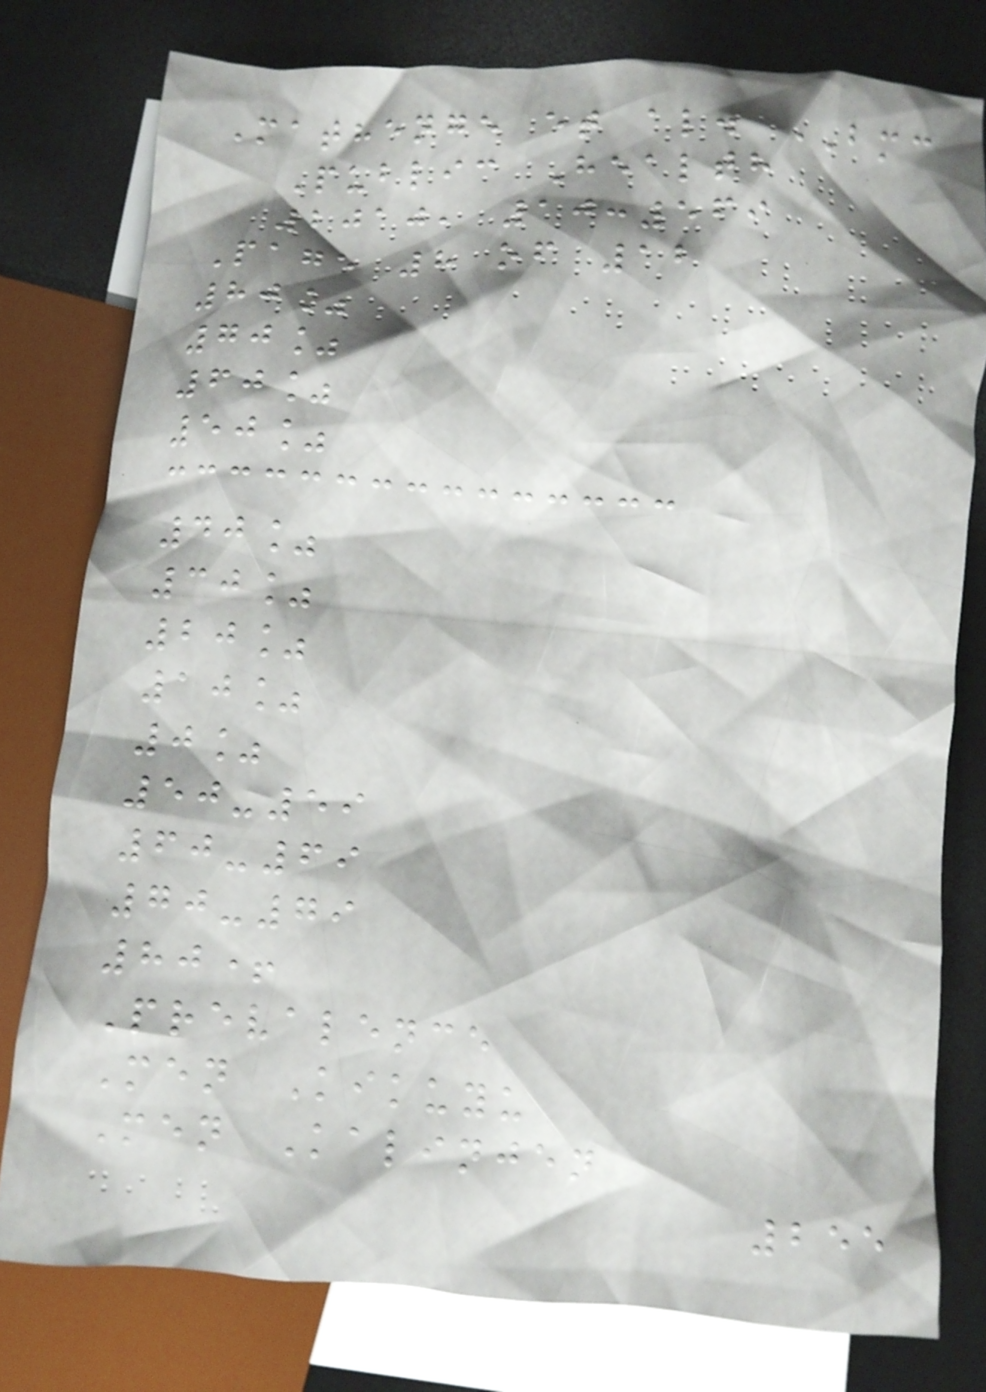Mathenge et al. BMC
Public Health
2010, 10:569
Page 8 of 12
80%
70%
60%
50%
40%
30%
20%
10%
0%
50-59
60-69
70-79
80+
Prevalence
Men Kikuyu
Men Kalinjen
255
